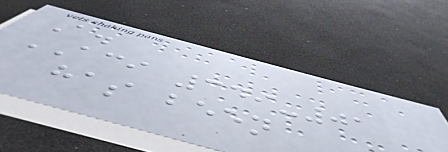A.
ACI 349-01
has been
